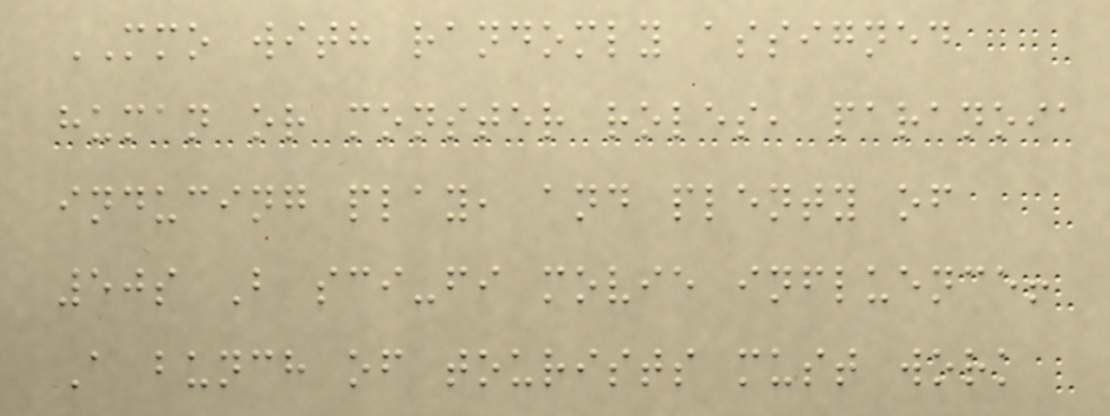MMO with randomly assigned
human or monster roles, paranoia
inducing play, and plenty of
50s B sci-fi movie influence!
A bunch of tourists must work
